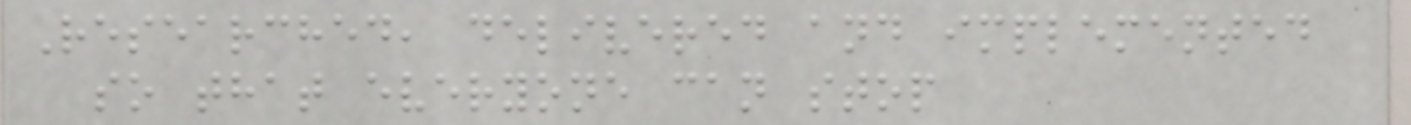Researched, delivered and implemented
so that everyone can stop
